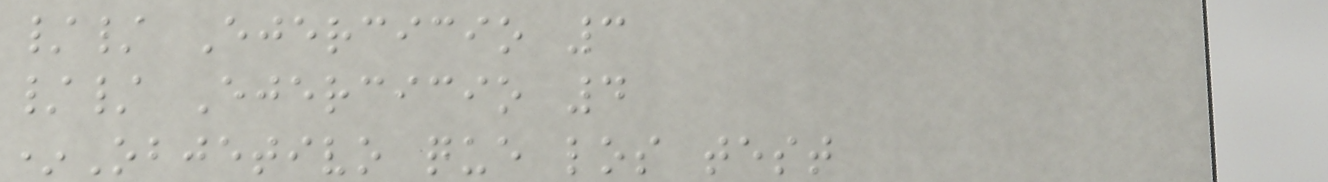// Ejercicio 3
// Ejercicio 4
*Objetivo que los test
